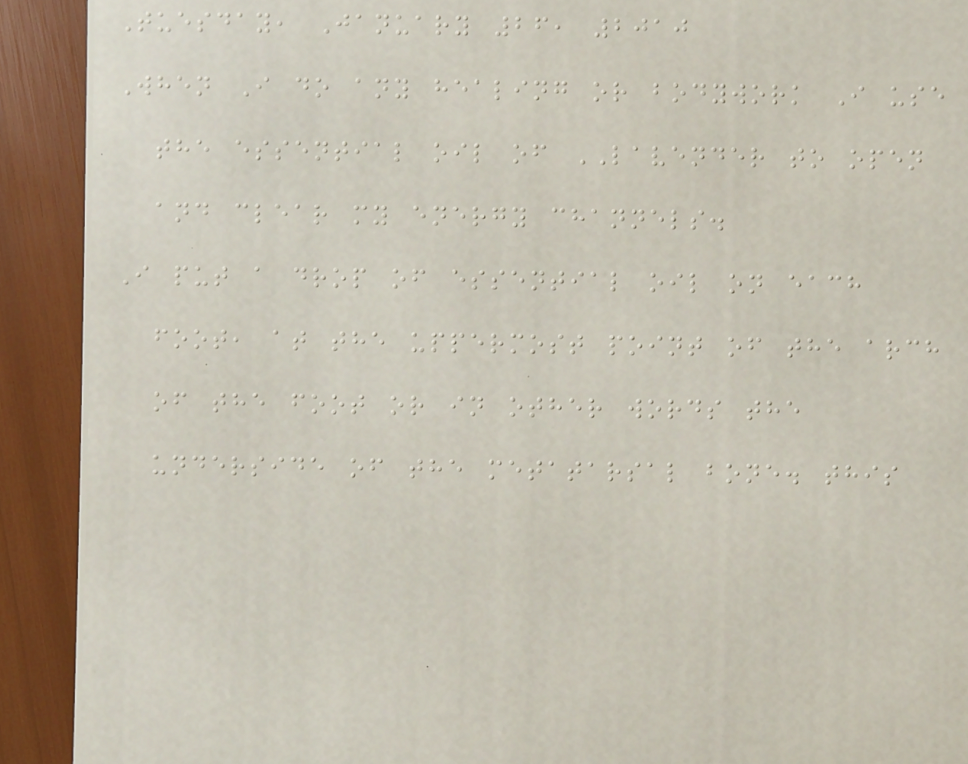Tuesday, January 26, 2010
When I do any healing or bodywork I use
the essential oil of LAVENDER to open
and clear my energy channels.
I put a drop of essential oil on each
foot, at the uppermost point of the arch
of the foot or in other words the
underside of the metatarsal bone. this
